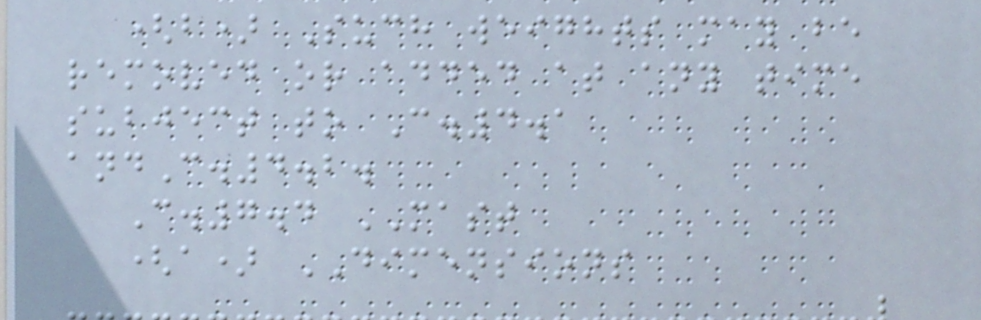(b) Such weights may be
removed or added at any time
subject to C.4.1
andC.4.2.
C.7.4 MAST
(a) DIMENSIONS
